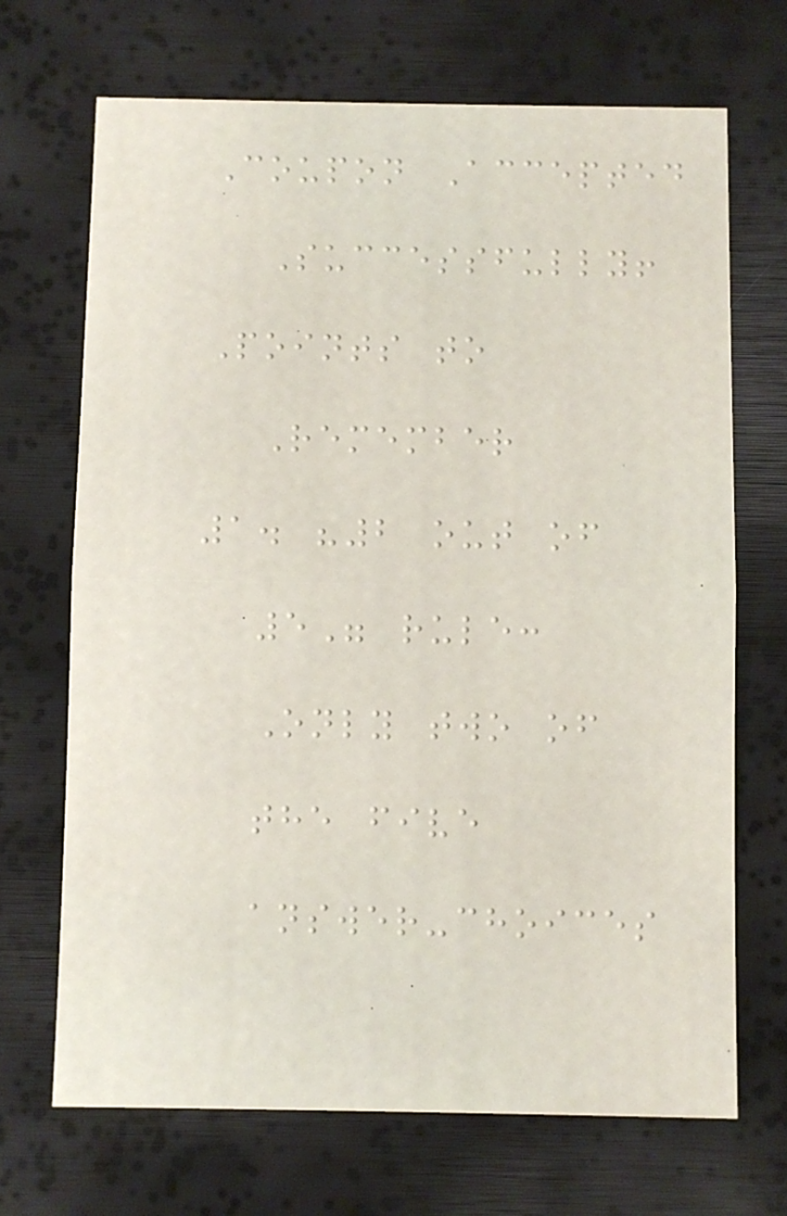Coupon Accepted
Successfully!
Points to
Remember
1. "2 out of
5" rule:
Only two of
the five
answer-choices
